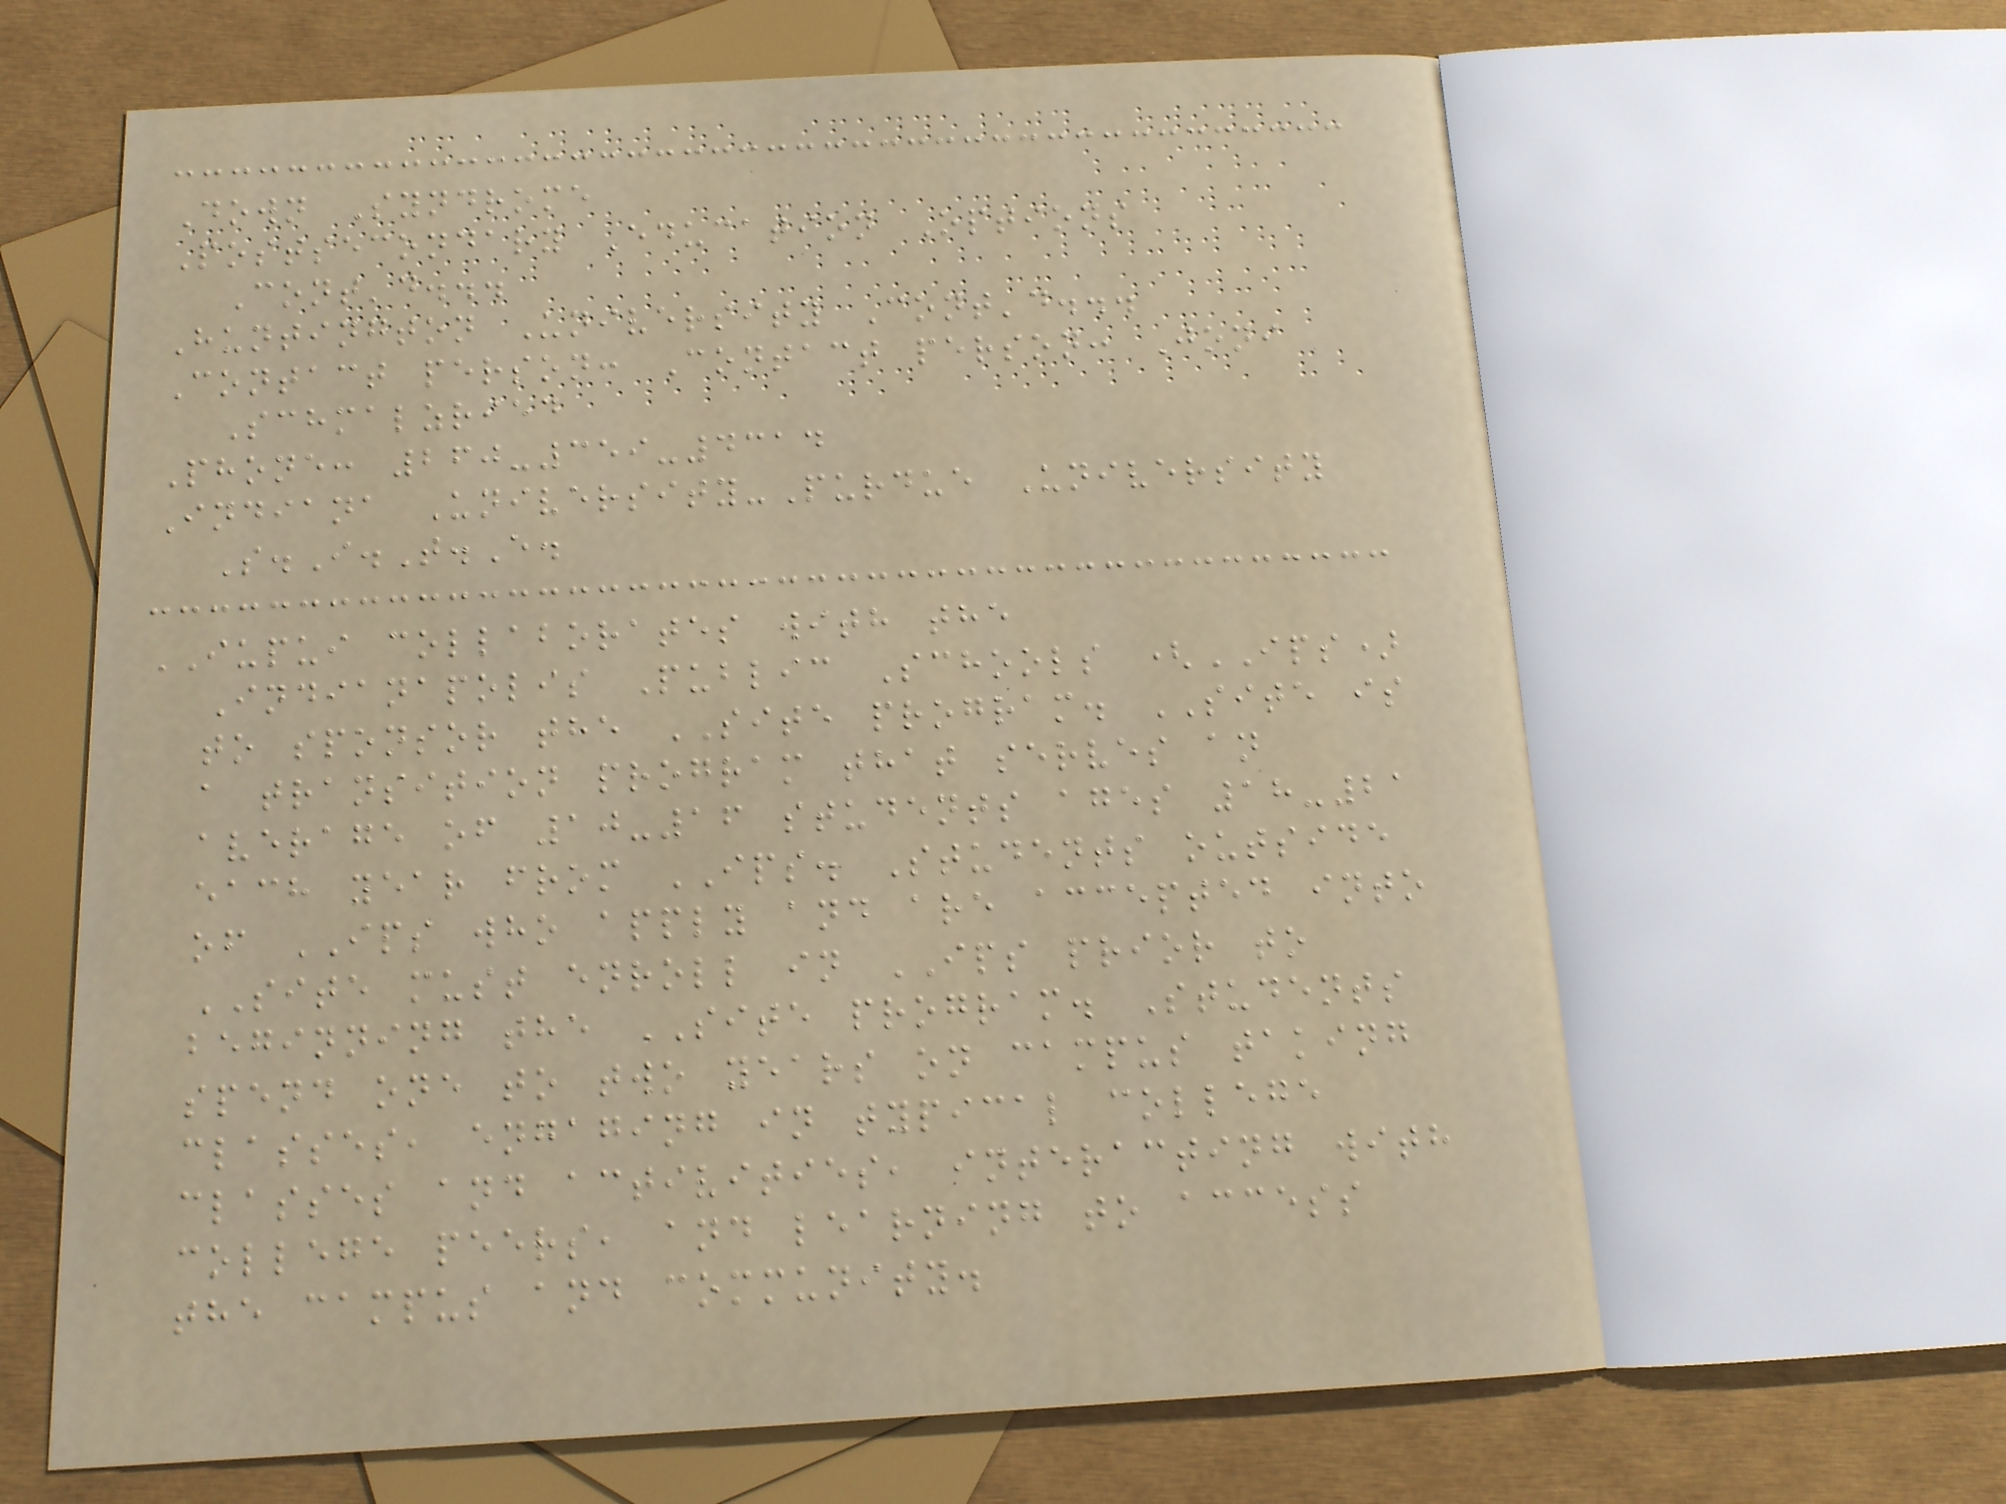Down Syndrome
Postsecondary Education Options
Cont'd...
Huntington University Cont'd...
Contact person: Contact person: Joni
Schmalzried
Phone: 260-359-4314
Indiana University-Purdue University
S.I.T.E.
IUPUI collaborates with the
Indianapolis Public Schools (IPS)
to sponsor the SITE program. SITE is
a transition program that serves an
average of 10-16 students ages 18-21
each year from IPS. Students outside
of IPS who apply and are accepted into
SITE must enroll in IPS prior to
beginning the SITE program. Students
spend one to two years on campus taking
classes, engaging in typical college
classes and activities, interacting with
college peers, and learning to access
the campus and community.
